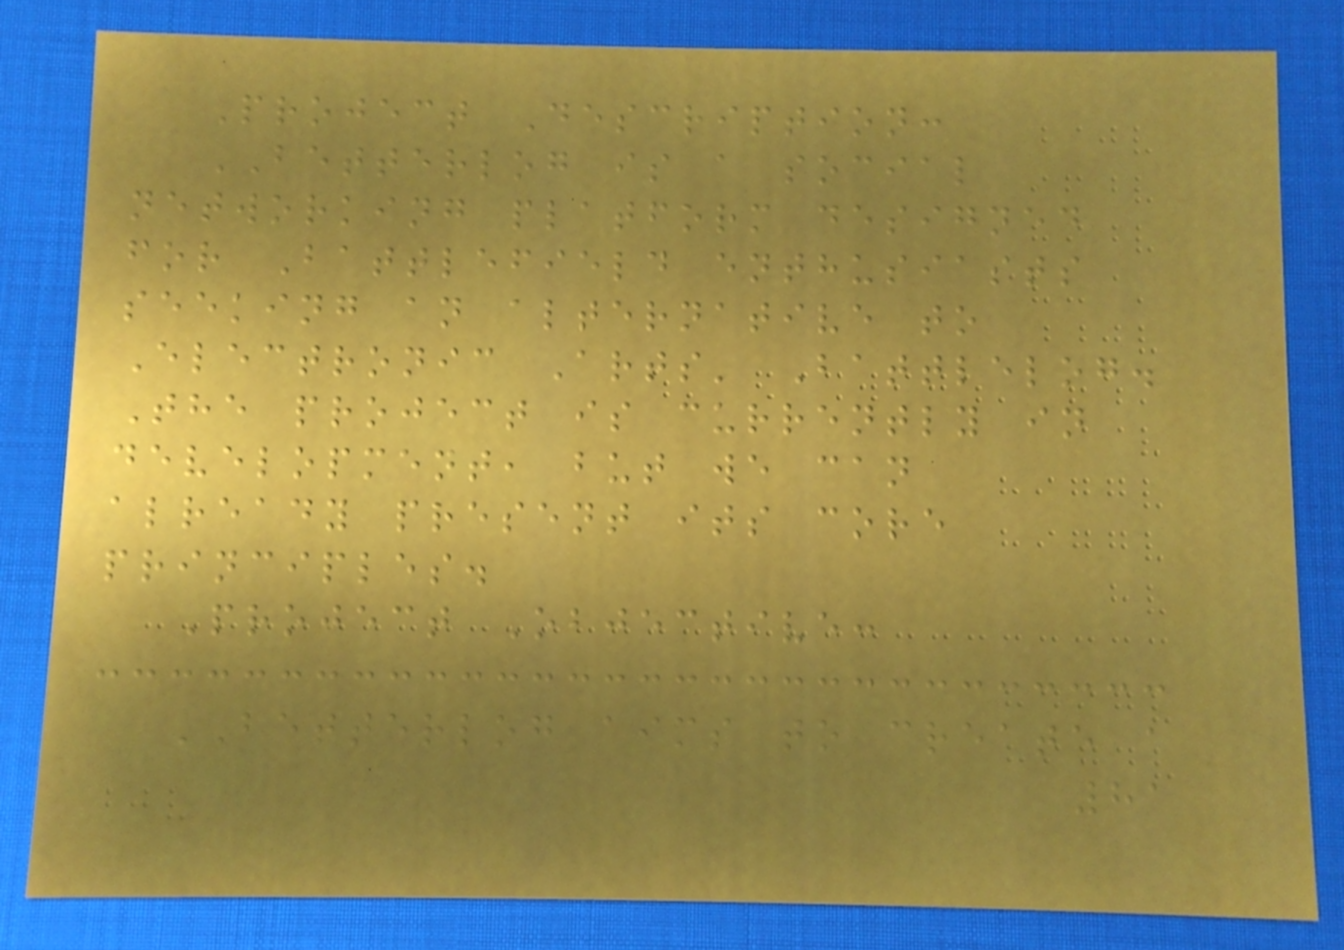Project Description:
BETTERLOG is a social
networking platform designed
for Battlefield enthusiasts
seeking an alternative to
Electronic Arts' Battlelog.
The project is currently in
development, but we can
already present its core
principles.
Project Objective:
BETTERLOG aims to create a
81
